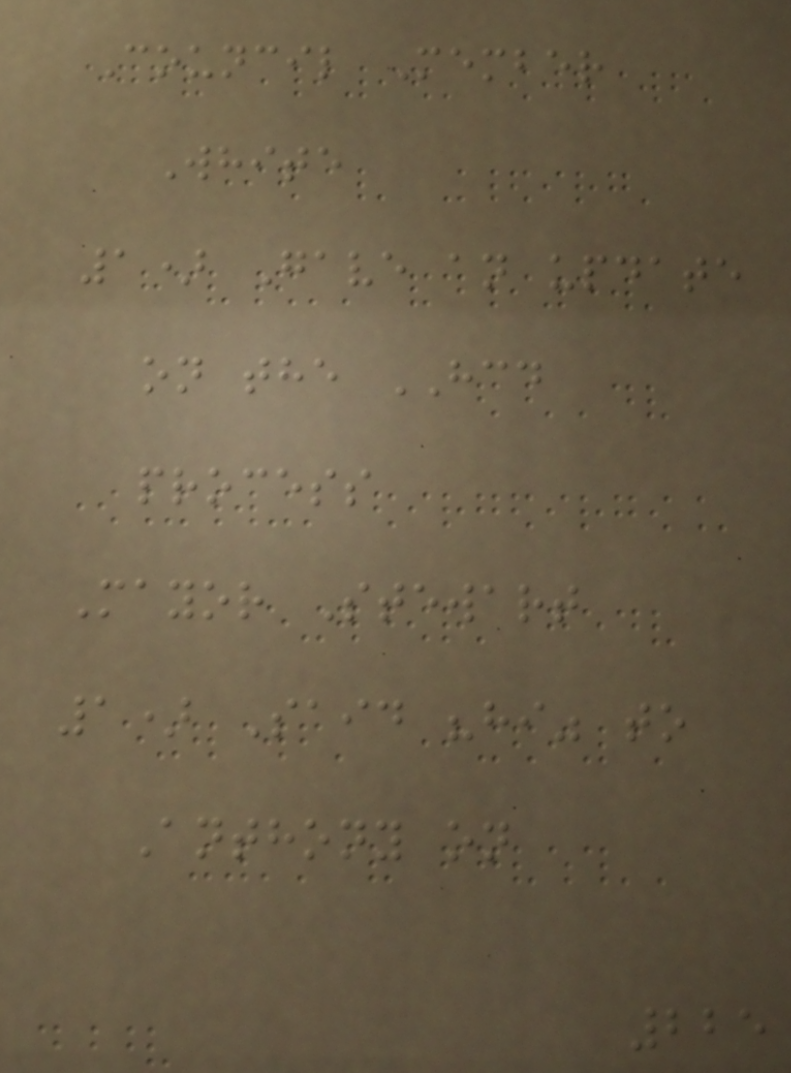Council Member
White
1) Gave an update
on the HCD
process
Mayor Stewart
1) Said "hi" to
Anthony on
225
